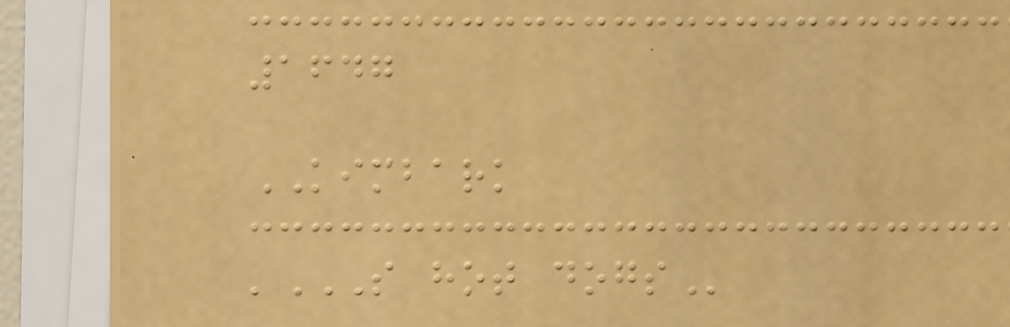1647
KIMBARK
'S HOT DOGS
